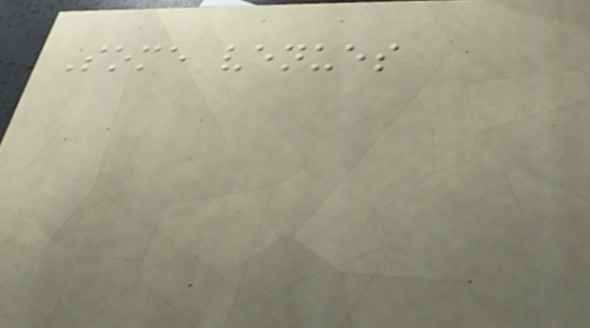Some venues
